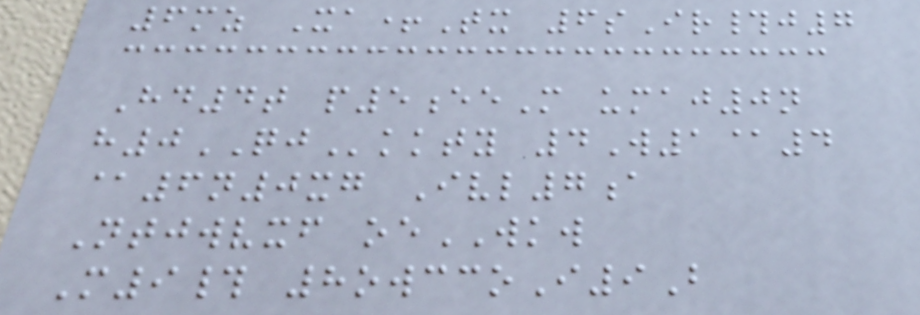6mz Xa+Tx 6sIr#j7
Hd4t p5eeM umaj0n
h0QJkkty 4W1@4
@6n0xg Ivl7a
Ntjwvxf oeWKW
M9# 8owccoI9B
